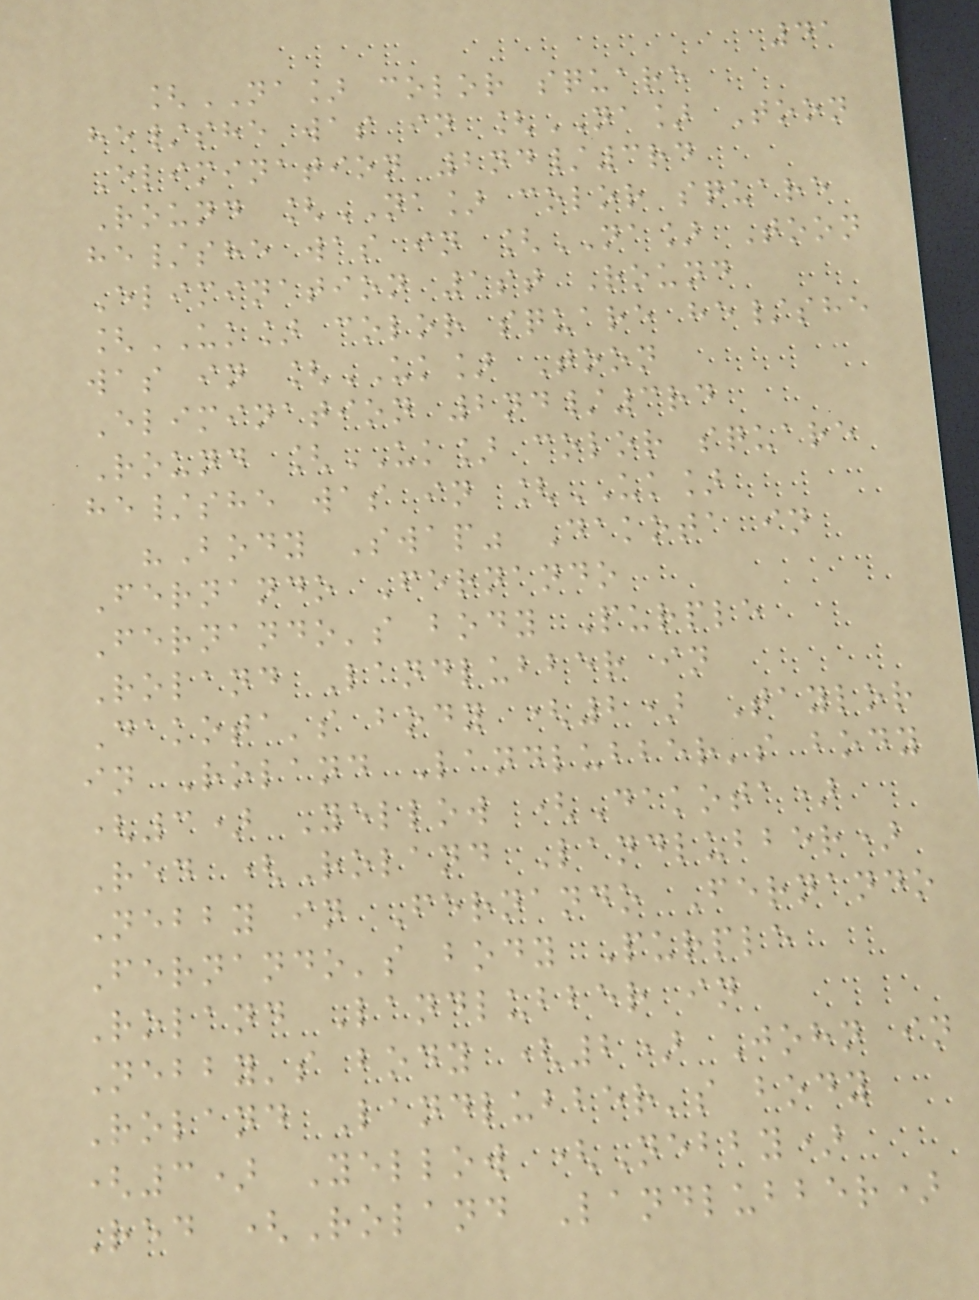41
[NA] color square
he/she was in [NA] Toon
Elimination 2nd/3rd
Round [NA] color square
he/she was in [NA] Toon
Elimination 1st Round
[UK] color square he/she
was in [UK] Toon
Elimination 2nd/3rd
Round [UK] color square
he/she was in [UK]
"Body Swap" Dakota in
Fernando Fernando
Fernando's body Purple
Roland Landlubber in
Dakota's body (2) Taylor
in Roland Landlubber's body
(3) Yellow (Dakota)
Red (Roland Landlubber)
Nebby in Fernando Fernando
Fernando's body Purple
Roland Landlubber in
Nebby's body (2) John in
Roland Landlubber's body
(3) Yellow (Nebby)
Red (Roland Landlubber)
